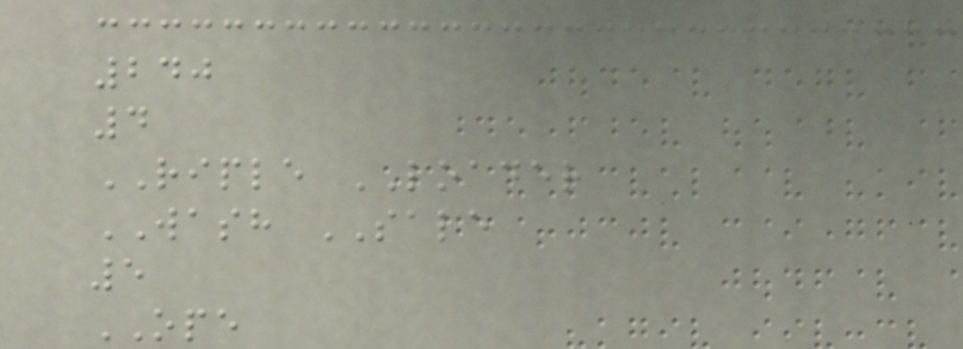240
4
RIPLE LOADER
WASH SALE
5
OPE
